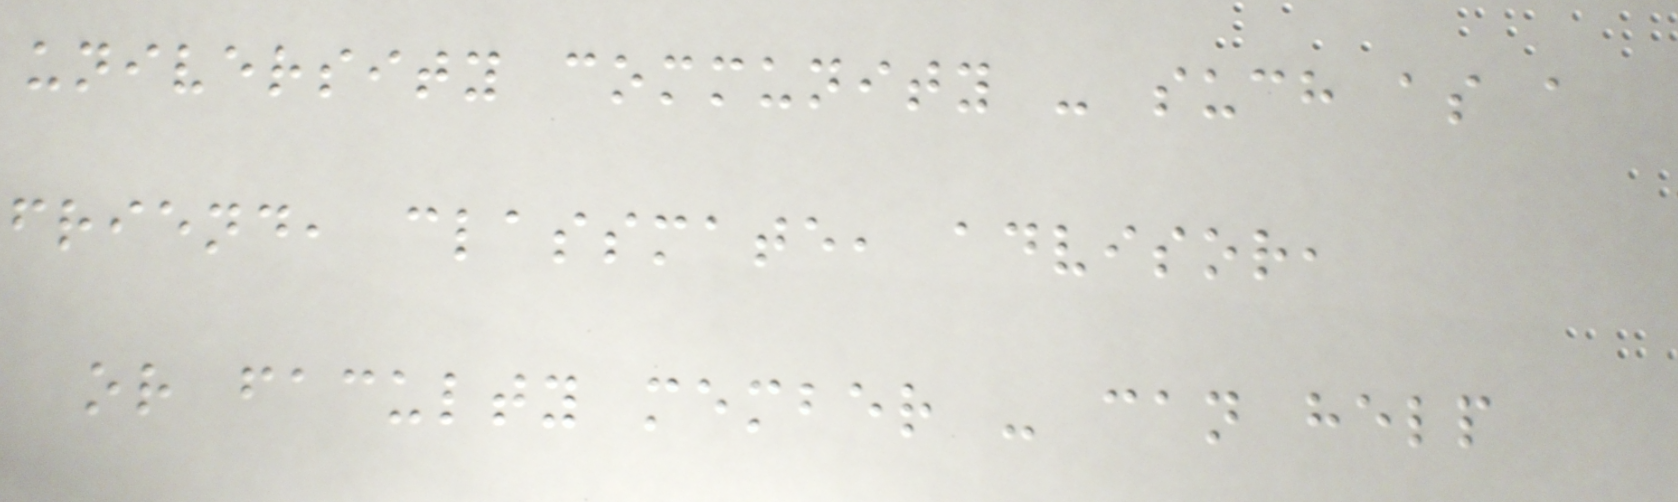university community - such as a
friend, classmate, advisor,
or faculty member - can help
